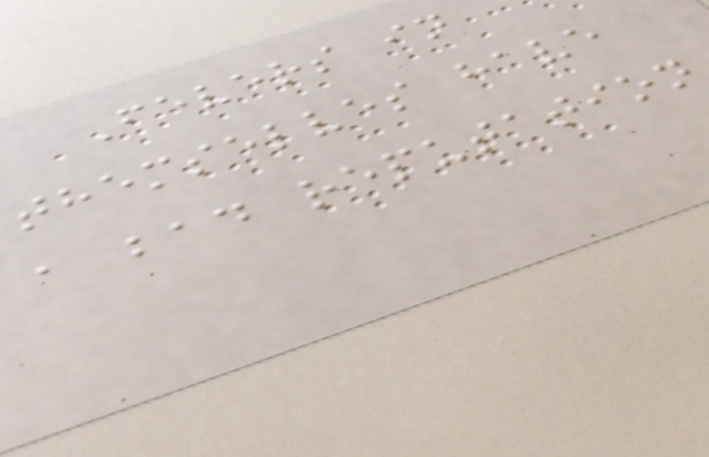Fevers in
themselves have
a bad reputation
